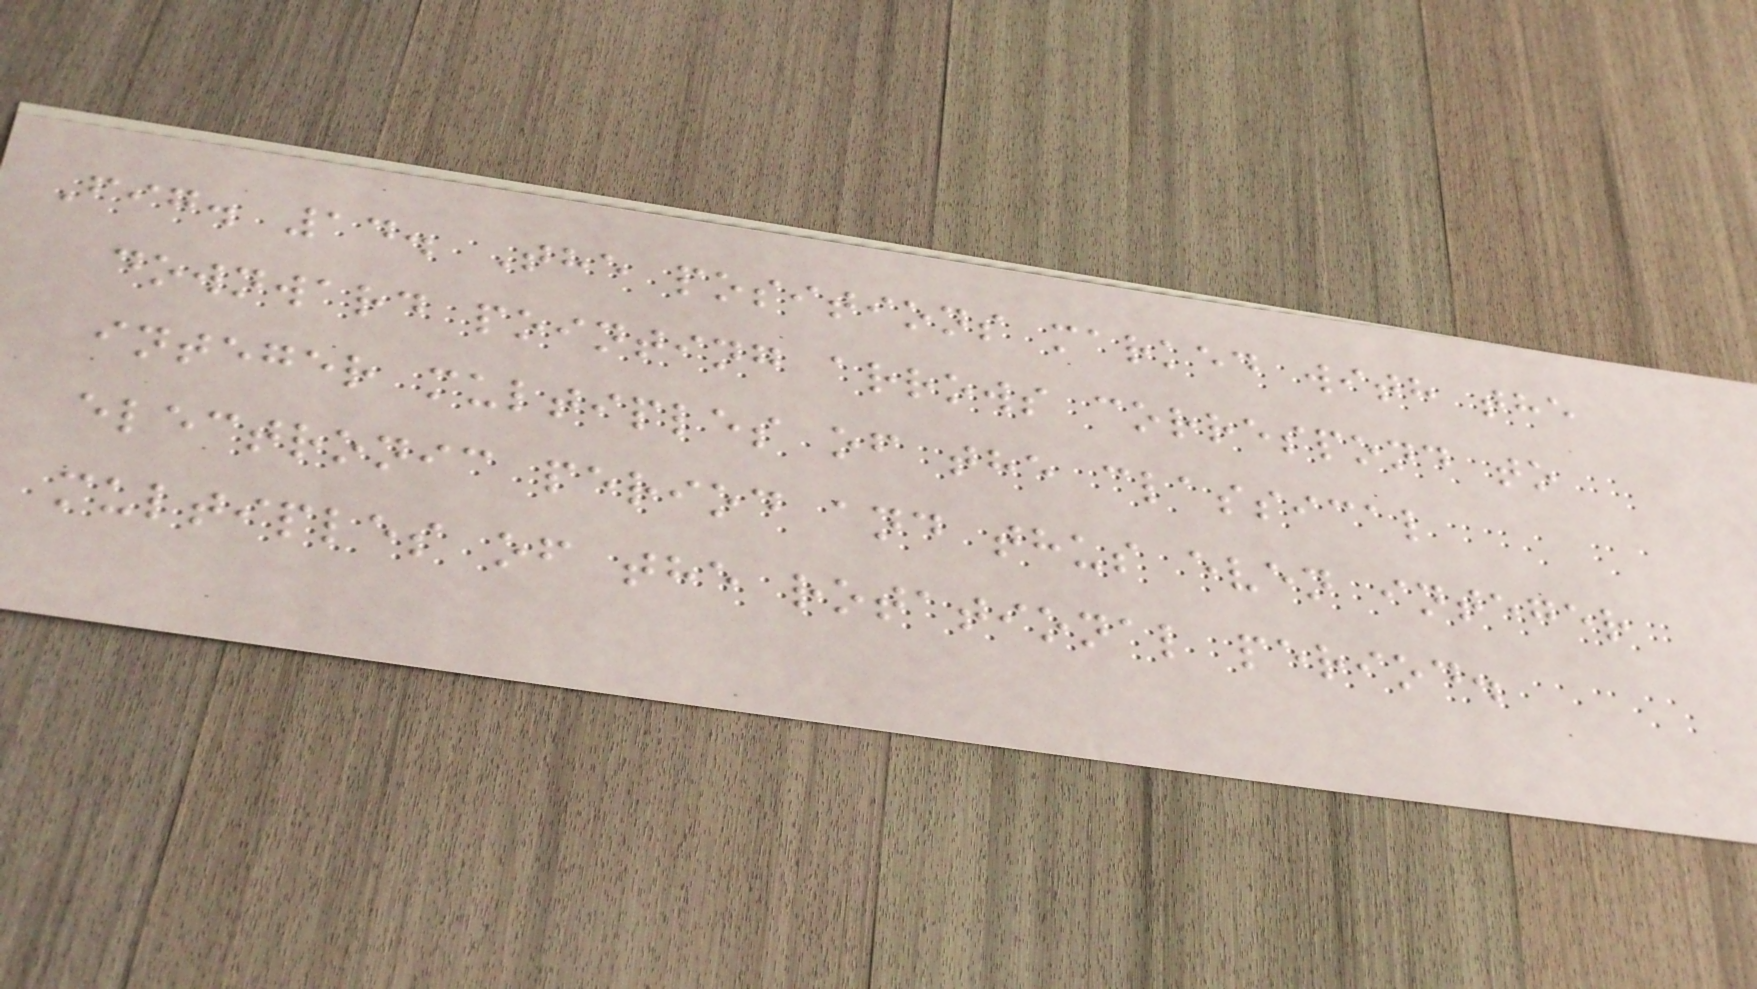Fig. 14. The positions marked with the
downward pointing arrows correspond to
integer multiples of the classical
electronic period and thus even integer
multiples of the rotational period.
